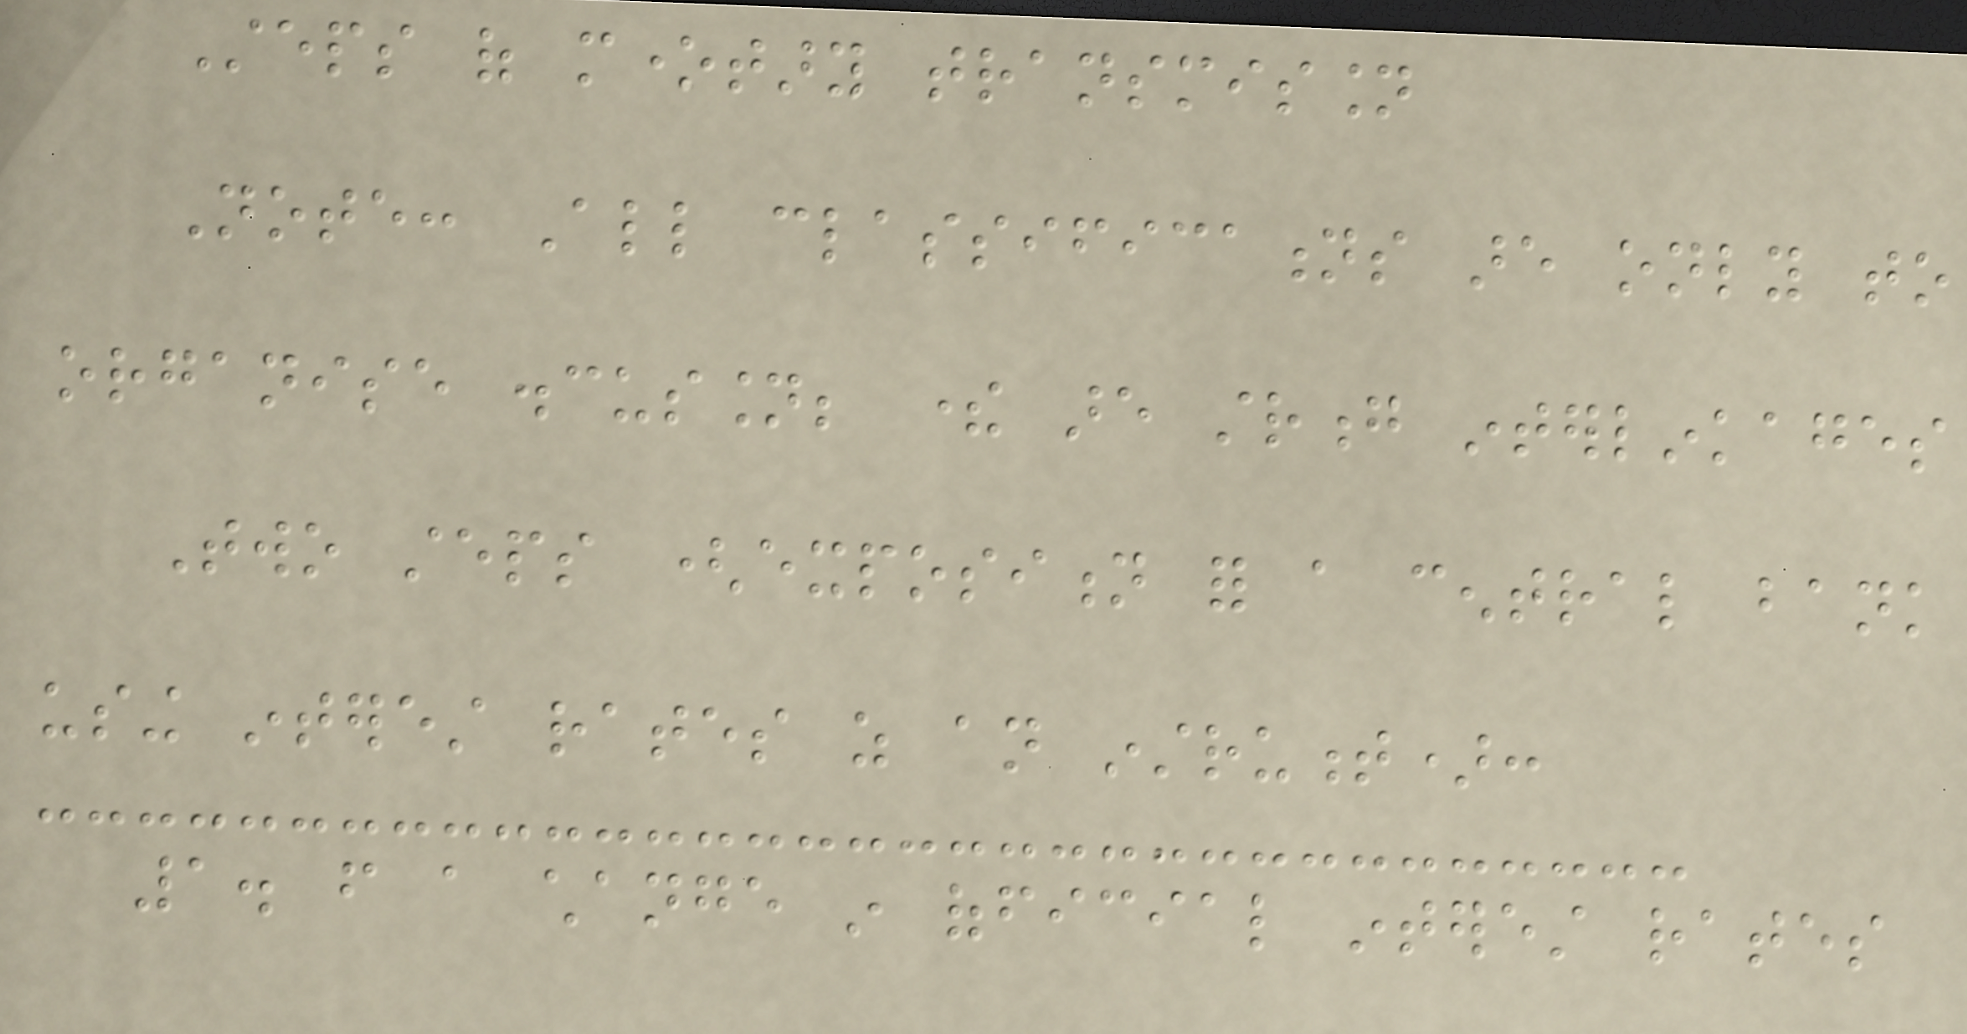Steps of monetary transmission
Note: All classifications are only to
organise discussion; there are strong interlinkages
Two steps (exposition for a central bank
using interest rates as an instrument):
1. from a change in official interest rates
